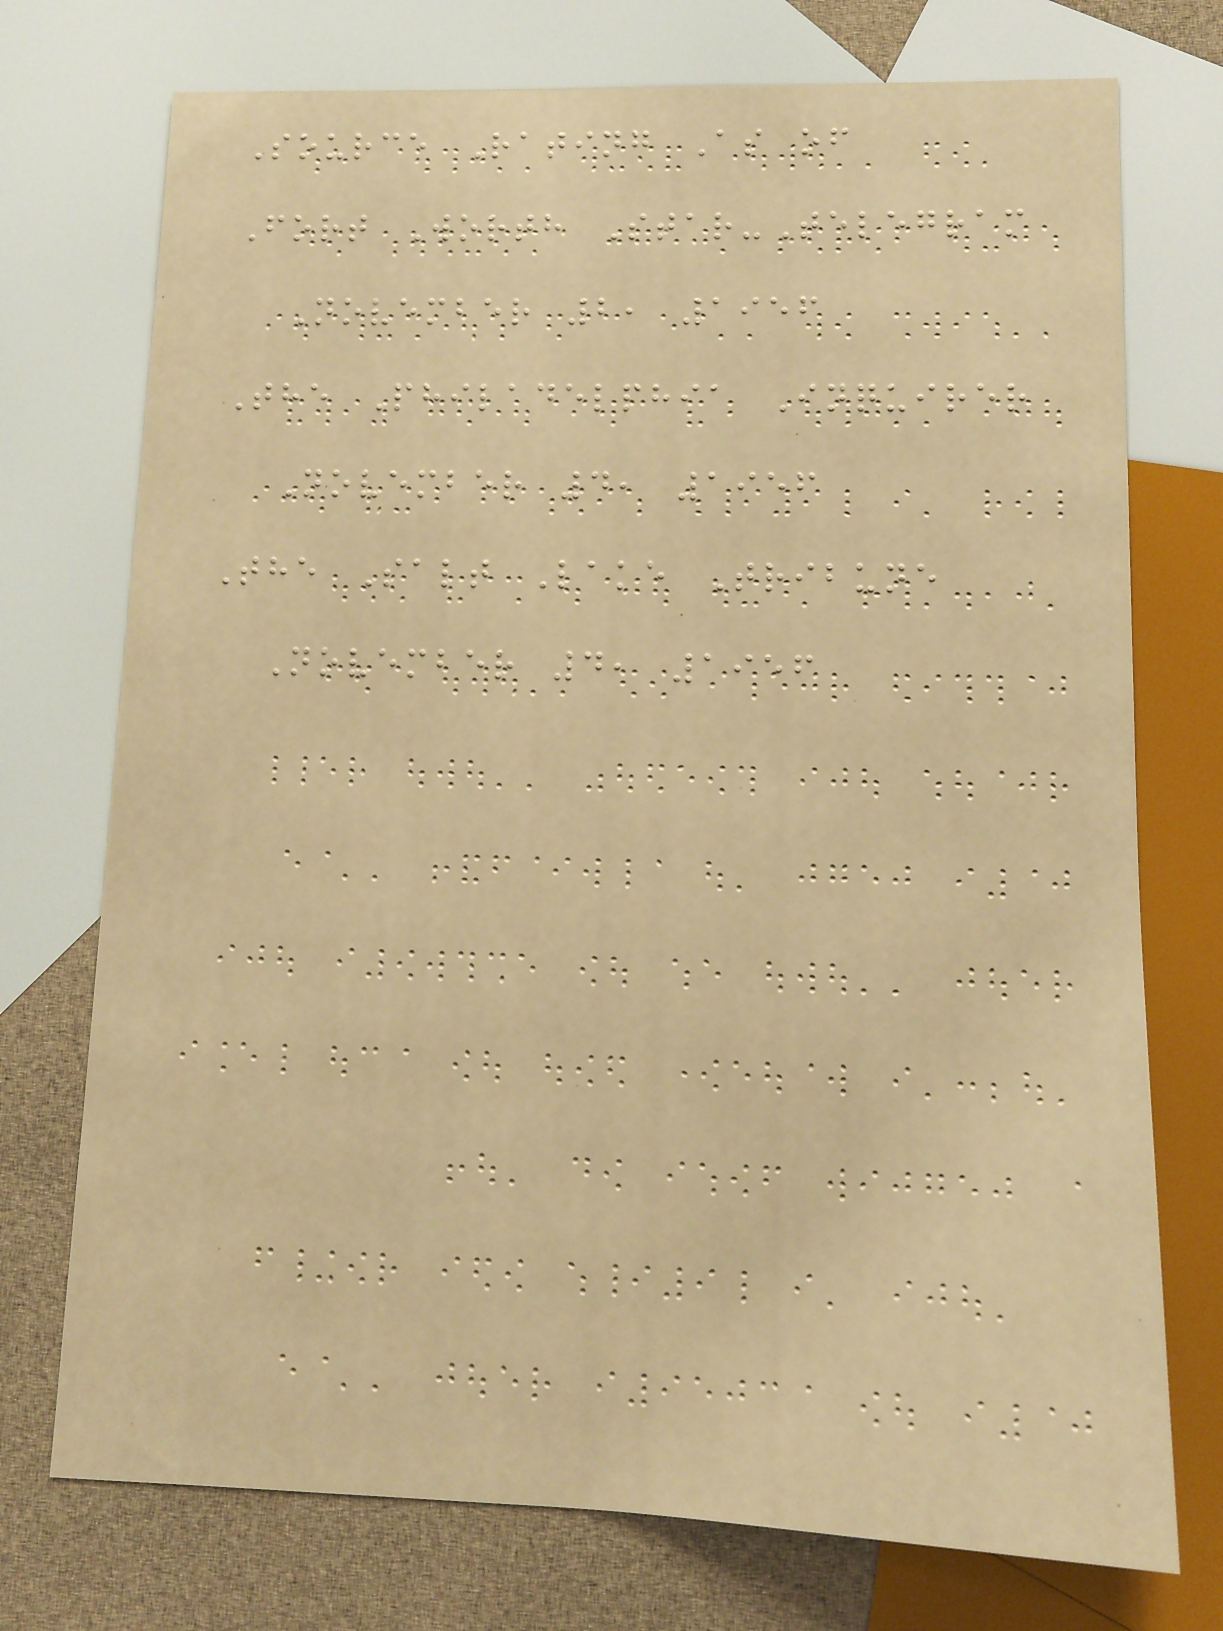Source Rating As of
Fort Worth Star-Telegram
November 2, 1956
The Philadelphia Inquirer
November 4, 1956
The Salt Lake Tribune
November 4, 1956
